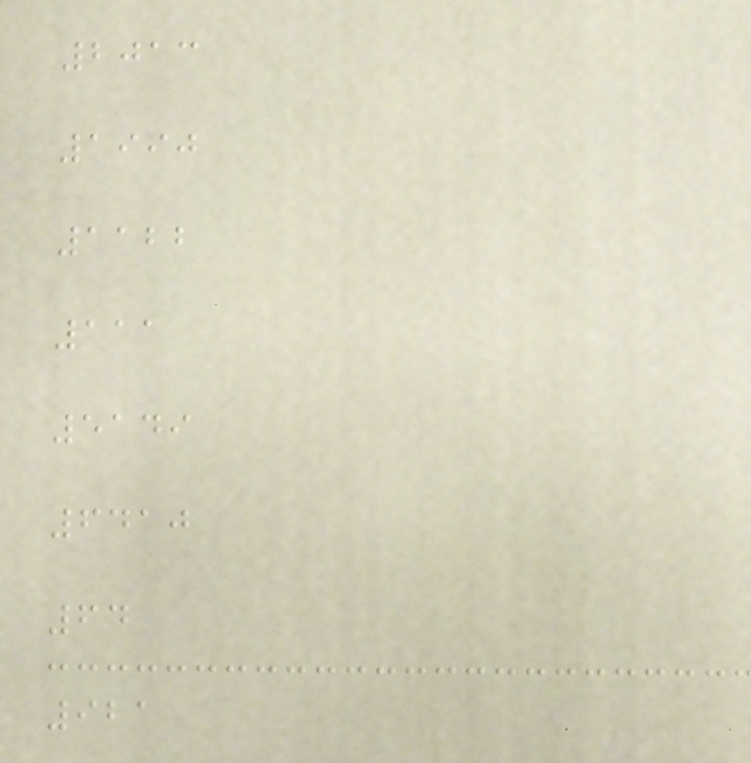2013
1990
1122
111
5149
6410
64
921
